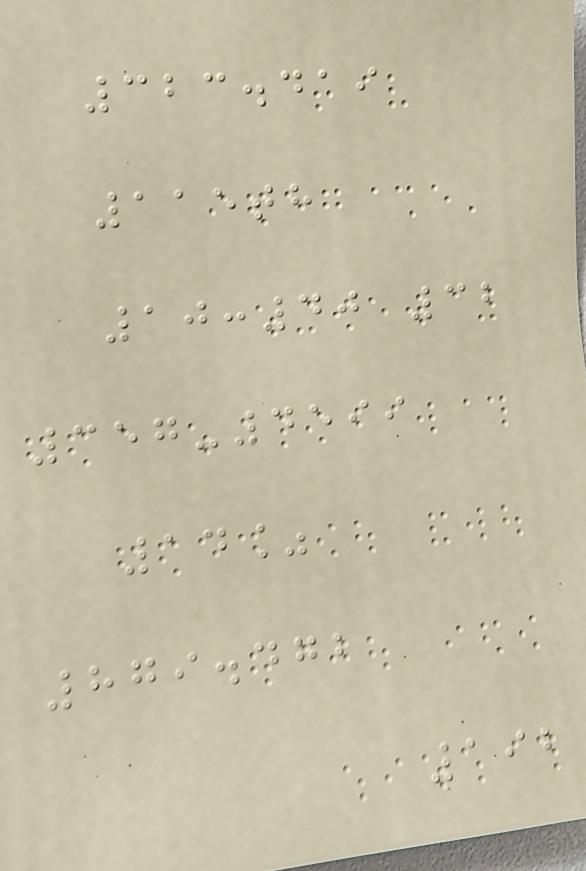323.419
115th
10:40 32
357-4599
14%
879.472
192
